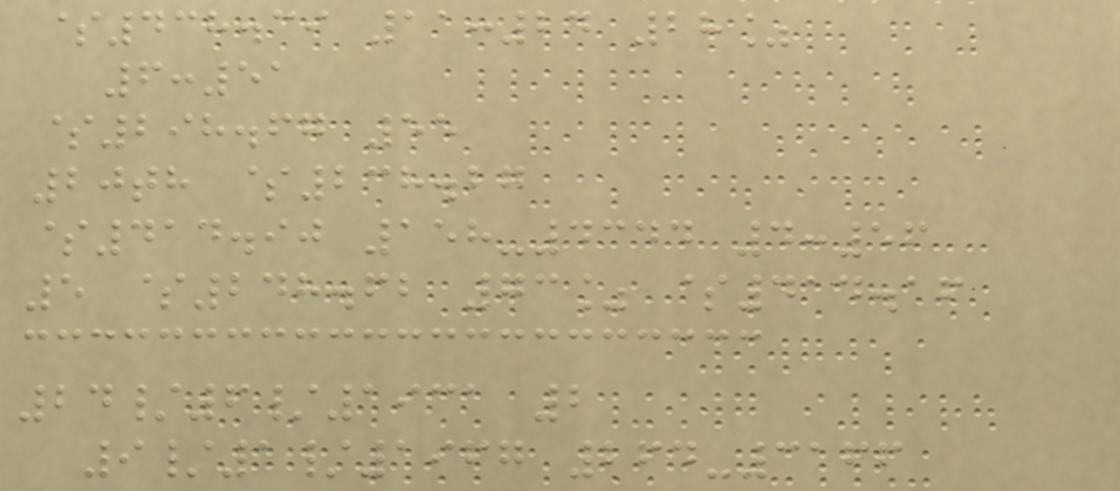$438.39 11:24 28%
6:51
$298.67 55
20th $238.27
$414.90 158-4344 4:56
5 $248.62 73% $414.16
24/6/1931 2
9/1/1967 264-3166
